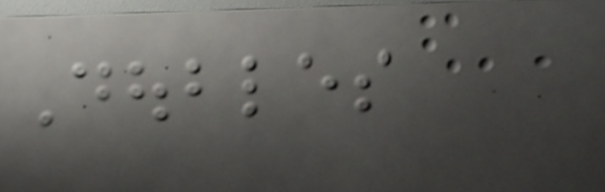Doubles
